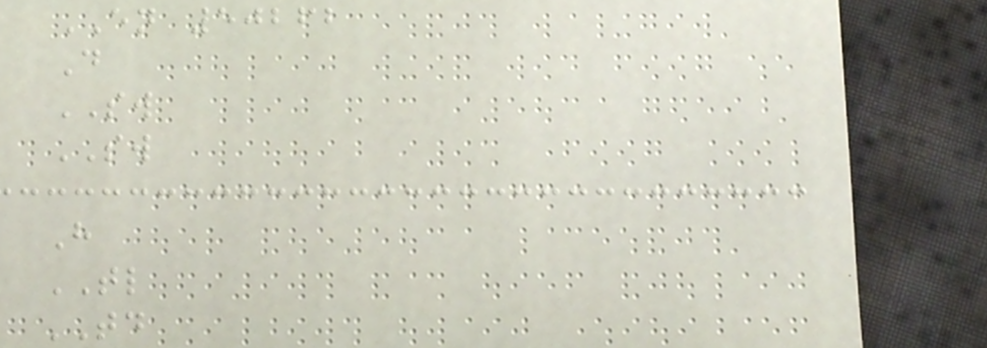EN 50262
D
SW
SW
H
TL
TD
